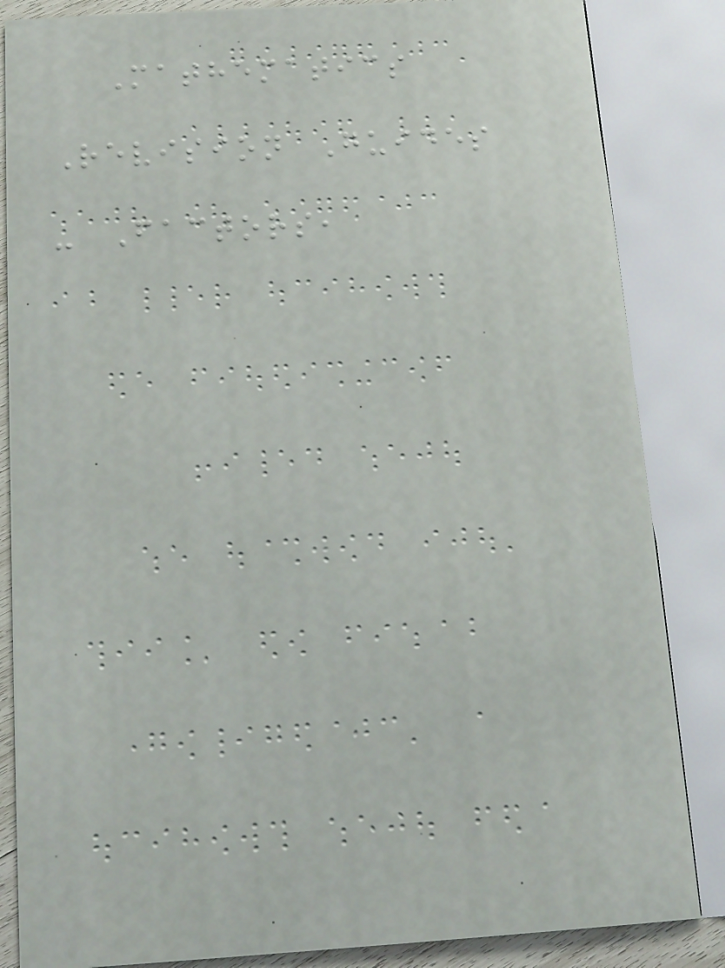Mathematics
Revision Guides
- Factors,
